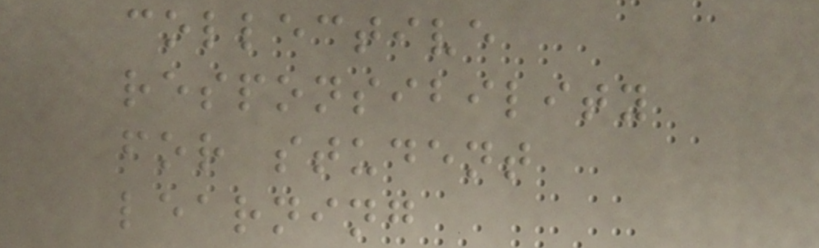collective
responsibility
for student
learning
